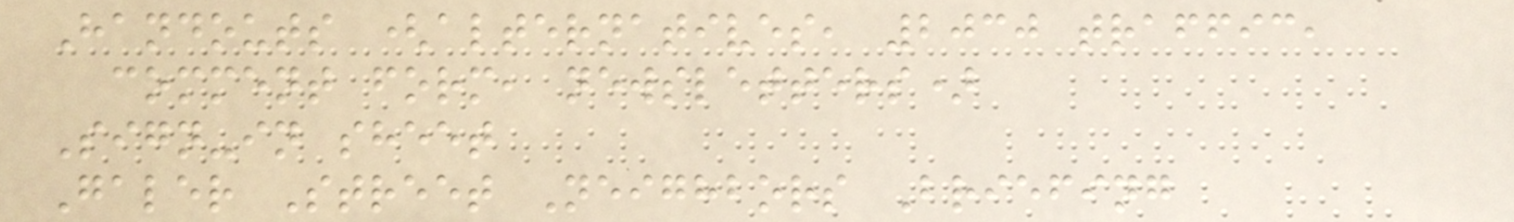Handouts (alternatives, 2030 traffic,
comment form, newsletters)
Sign-in sheet
Galer Street Neighbors Briefing
